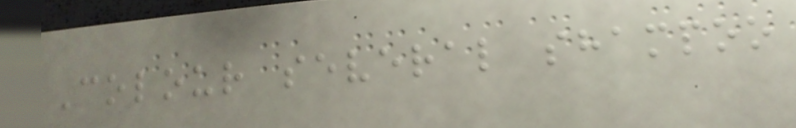Colour several shampoo
